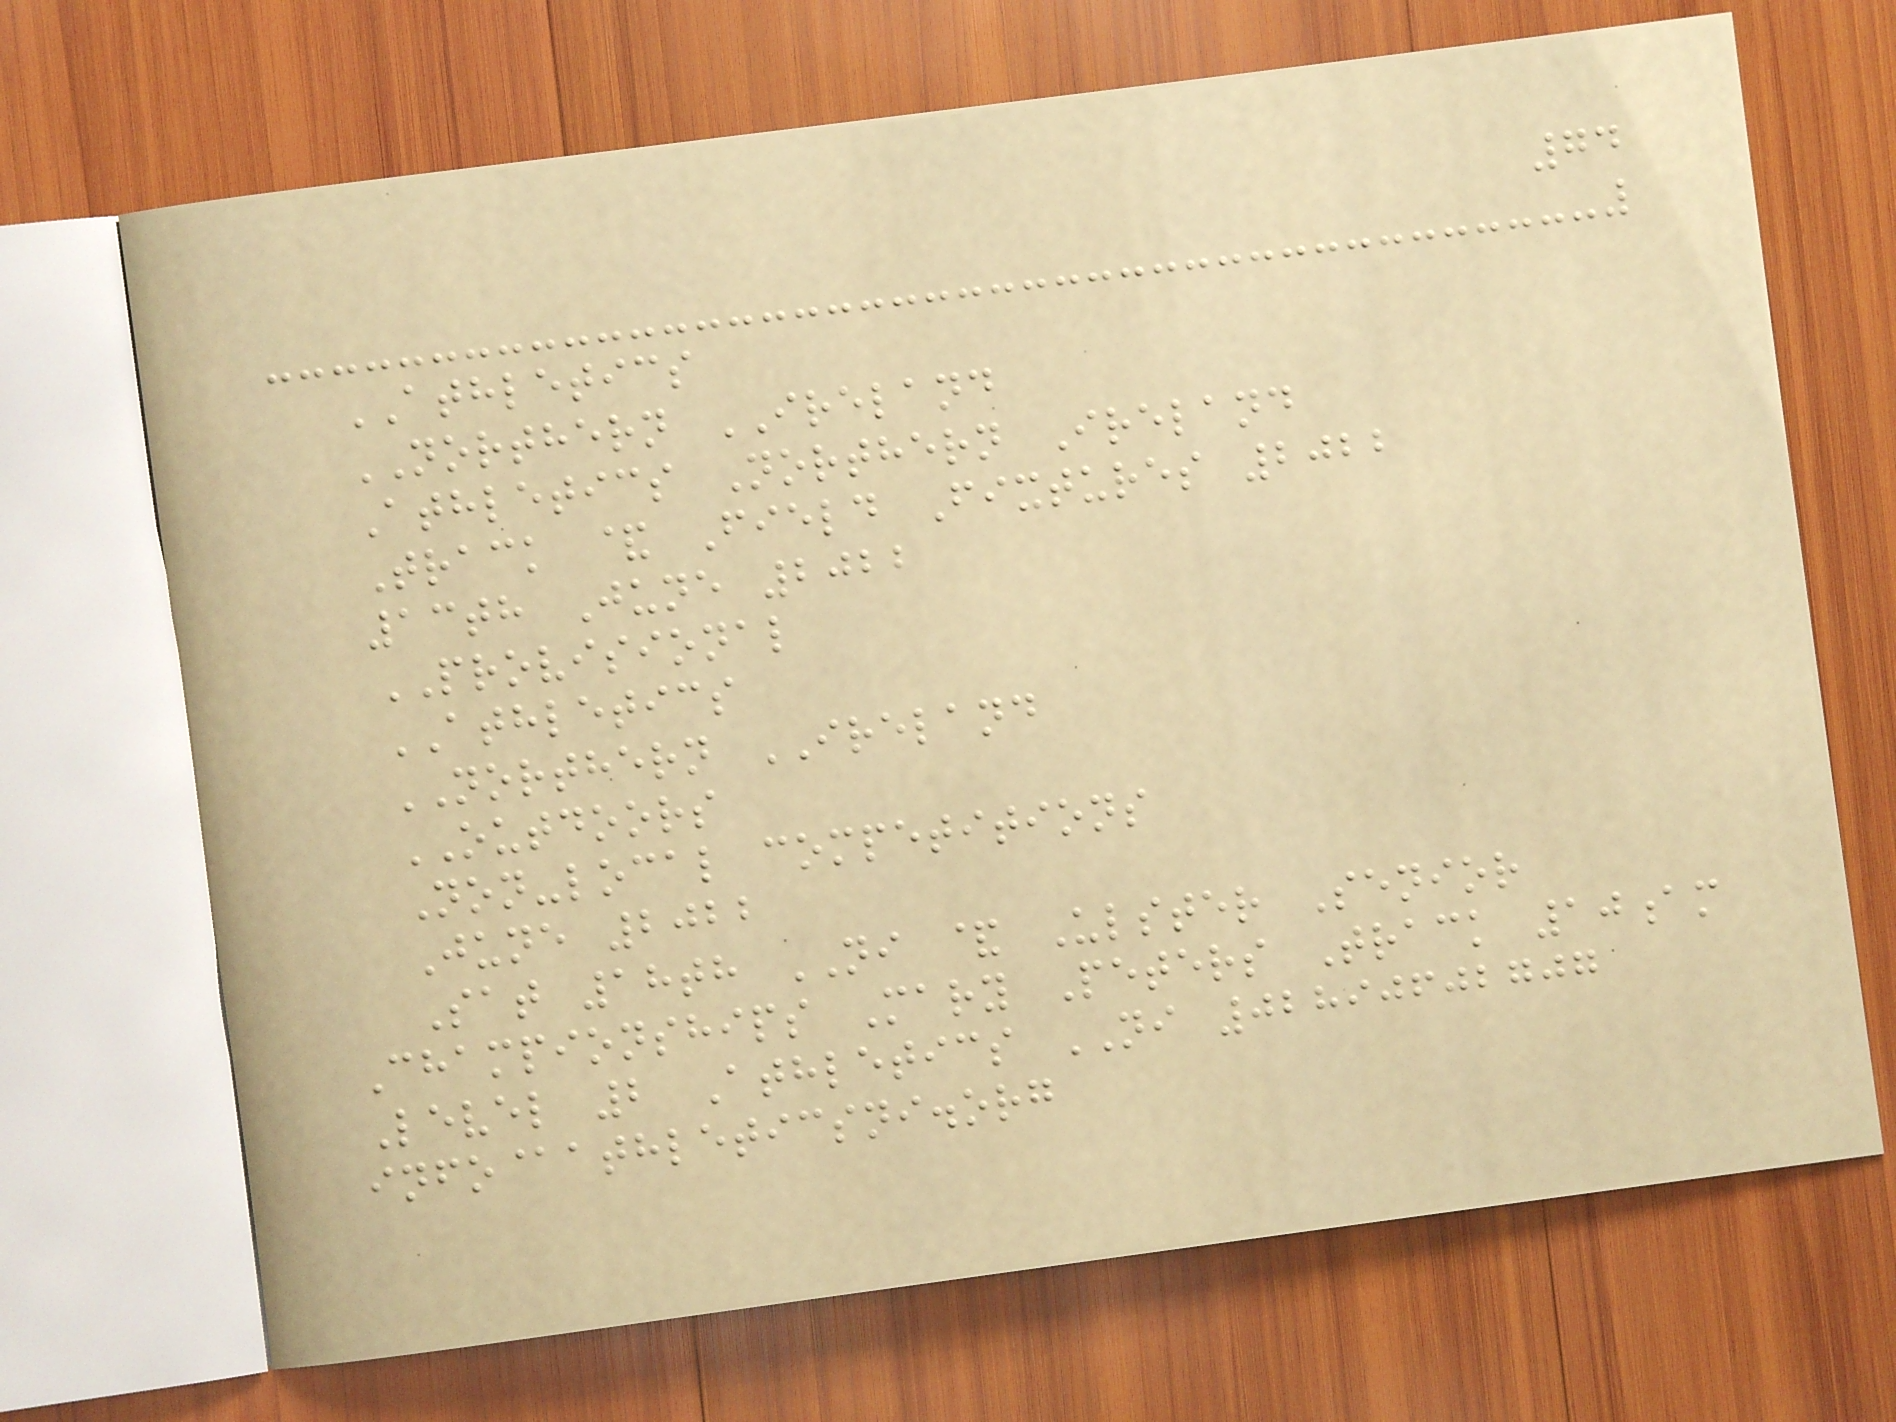74
ATHLETICS
NORTHERN IRELAND
Athletics Northern Ireland
Track & Field Fixtures 2022
13th June 2022
PROVISIONAL
ATHLETICS
NORTHERN IRELAND
OUTDOORS
Non-local competitions
June 2022
Sat 18th NI & Ulster Senior
Championships Mary Peters Track 10am
Level 2 Athletics NI 02890602707
info@athleticsni.org
